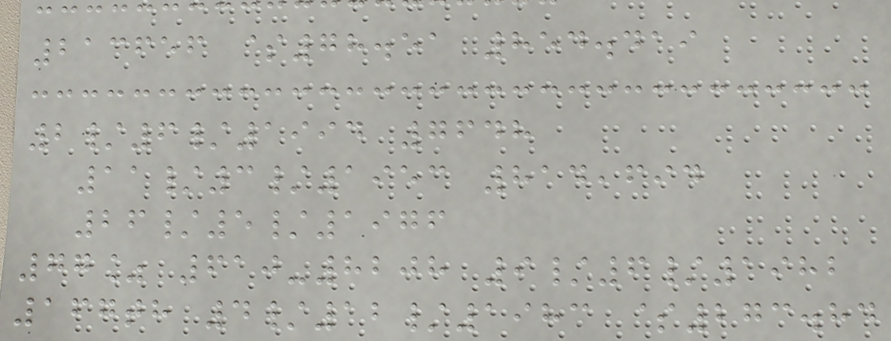213656 $78.51 854.419
2/6/1994 7648
11/3/1953 814,694
26/5/1976
77% 610-8208 9/6/1982
167th 4/12/1983 $273.84
